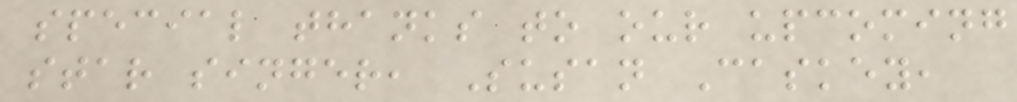special thanks to our upcoming
star singer, Susan Caskey,
